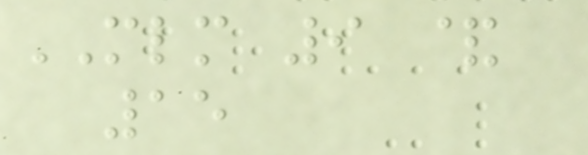MLM 9 &
15
